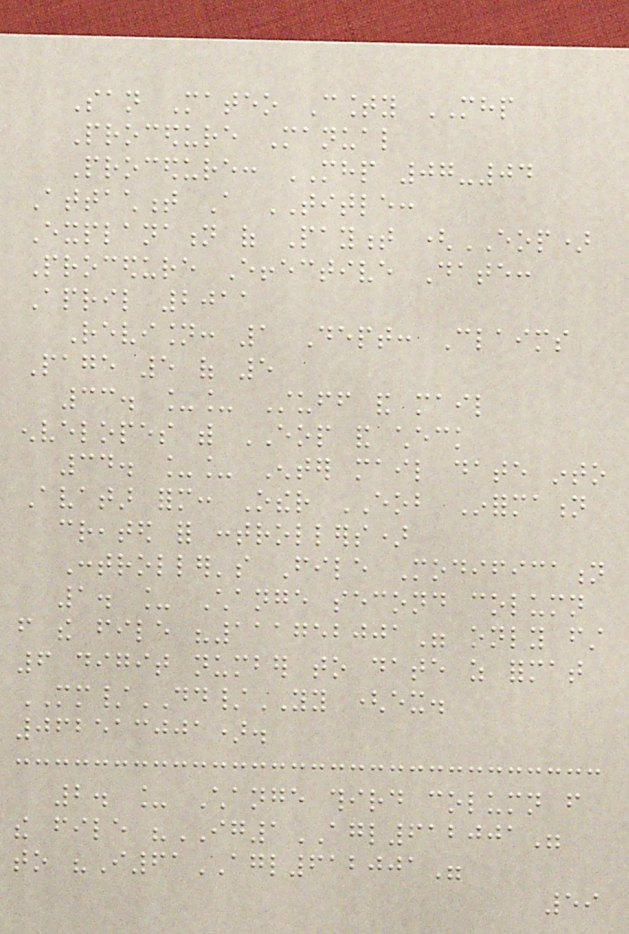San Mateo County MHP
Procedure Manual
Procedure: MHP 07-04
Attachment A TITLE:
Explanation of Payment (EOP)
Procedure Effective Date:
April 2011
Revision: 1 Dept: Claims
Page 5 of 5
33. __ Stuff and mail
envelopes with EOP and check
34. __ Enter mail date into
Avatar form: Other EOB Information
created for controllers)
Controller's File Modification
1. _ Change second column
from the file "111752001" only first
6 digit number to date as format
MM/DD/YY (ex.
062513001).
2. _ Change third column from
the file "IG1AGL612001"
to "I61AGL612001"
59
